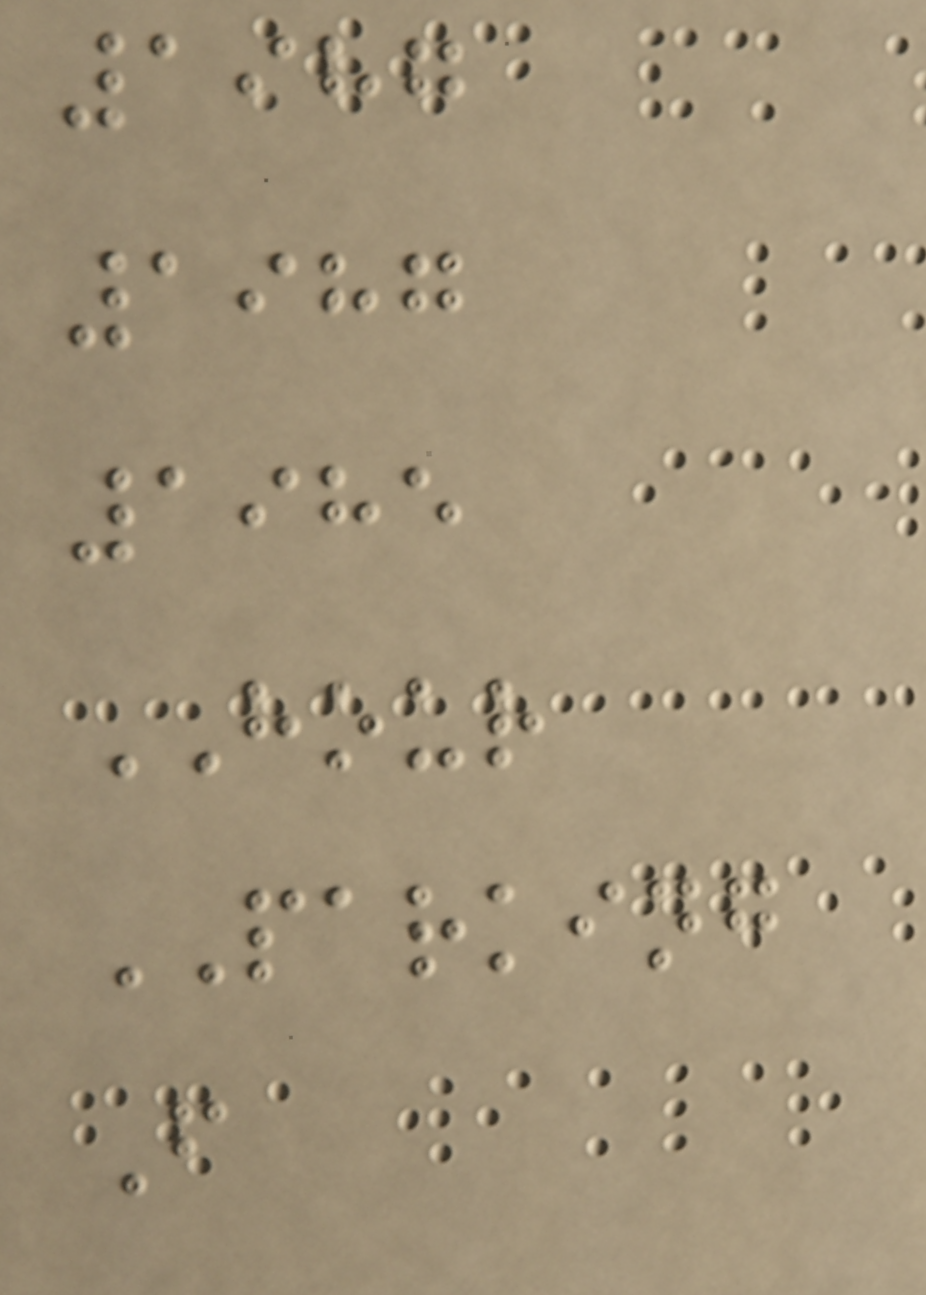1987
1987
1985
HOUR
PARKING
F
